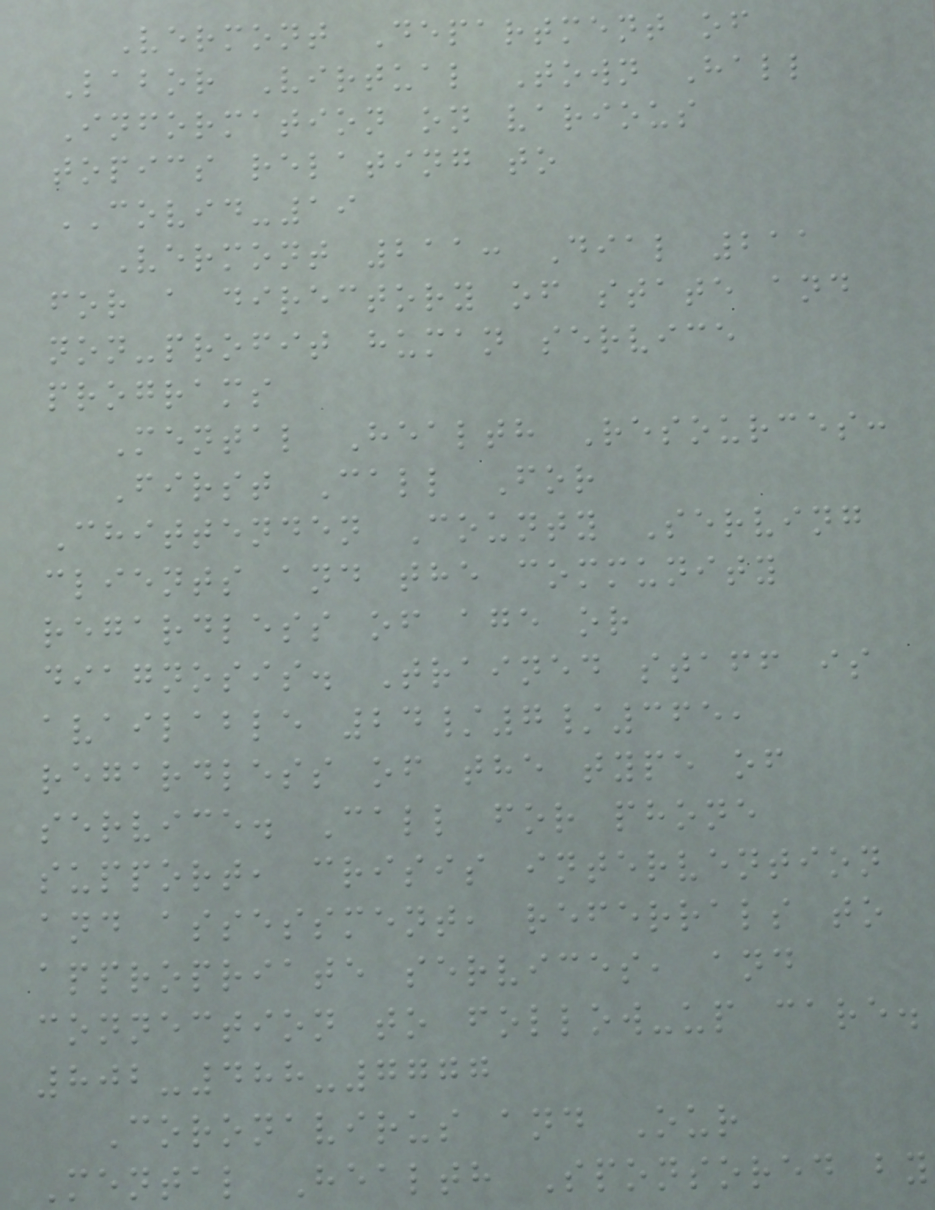Vermont Department of
Labor Virtual Town Hall
Information on various
topics relating to
COVID-19
Vermont 211: Dial 211
for a directory of state and
non-profit human service
programs
Mental Health Resources:
First Call For
Chittenden County Serving
clients and the community
regardless of age or
diagnosis. Trained staff is
available 24/7/365,
regardless of the type of
service. Call for phone
support, crisis intervention
and assessment, referrals to
appropriate services, and
connection to follow-up care.
802-488-7777
Coronavirus and Our
Mental Health Sponsored by
